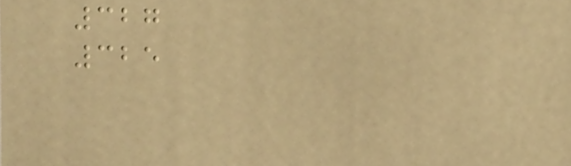327
325
